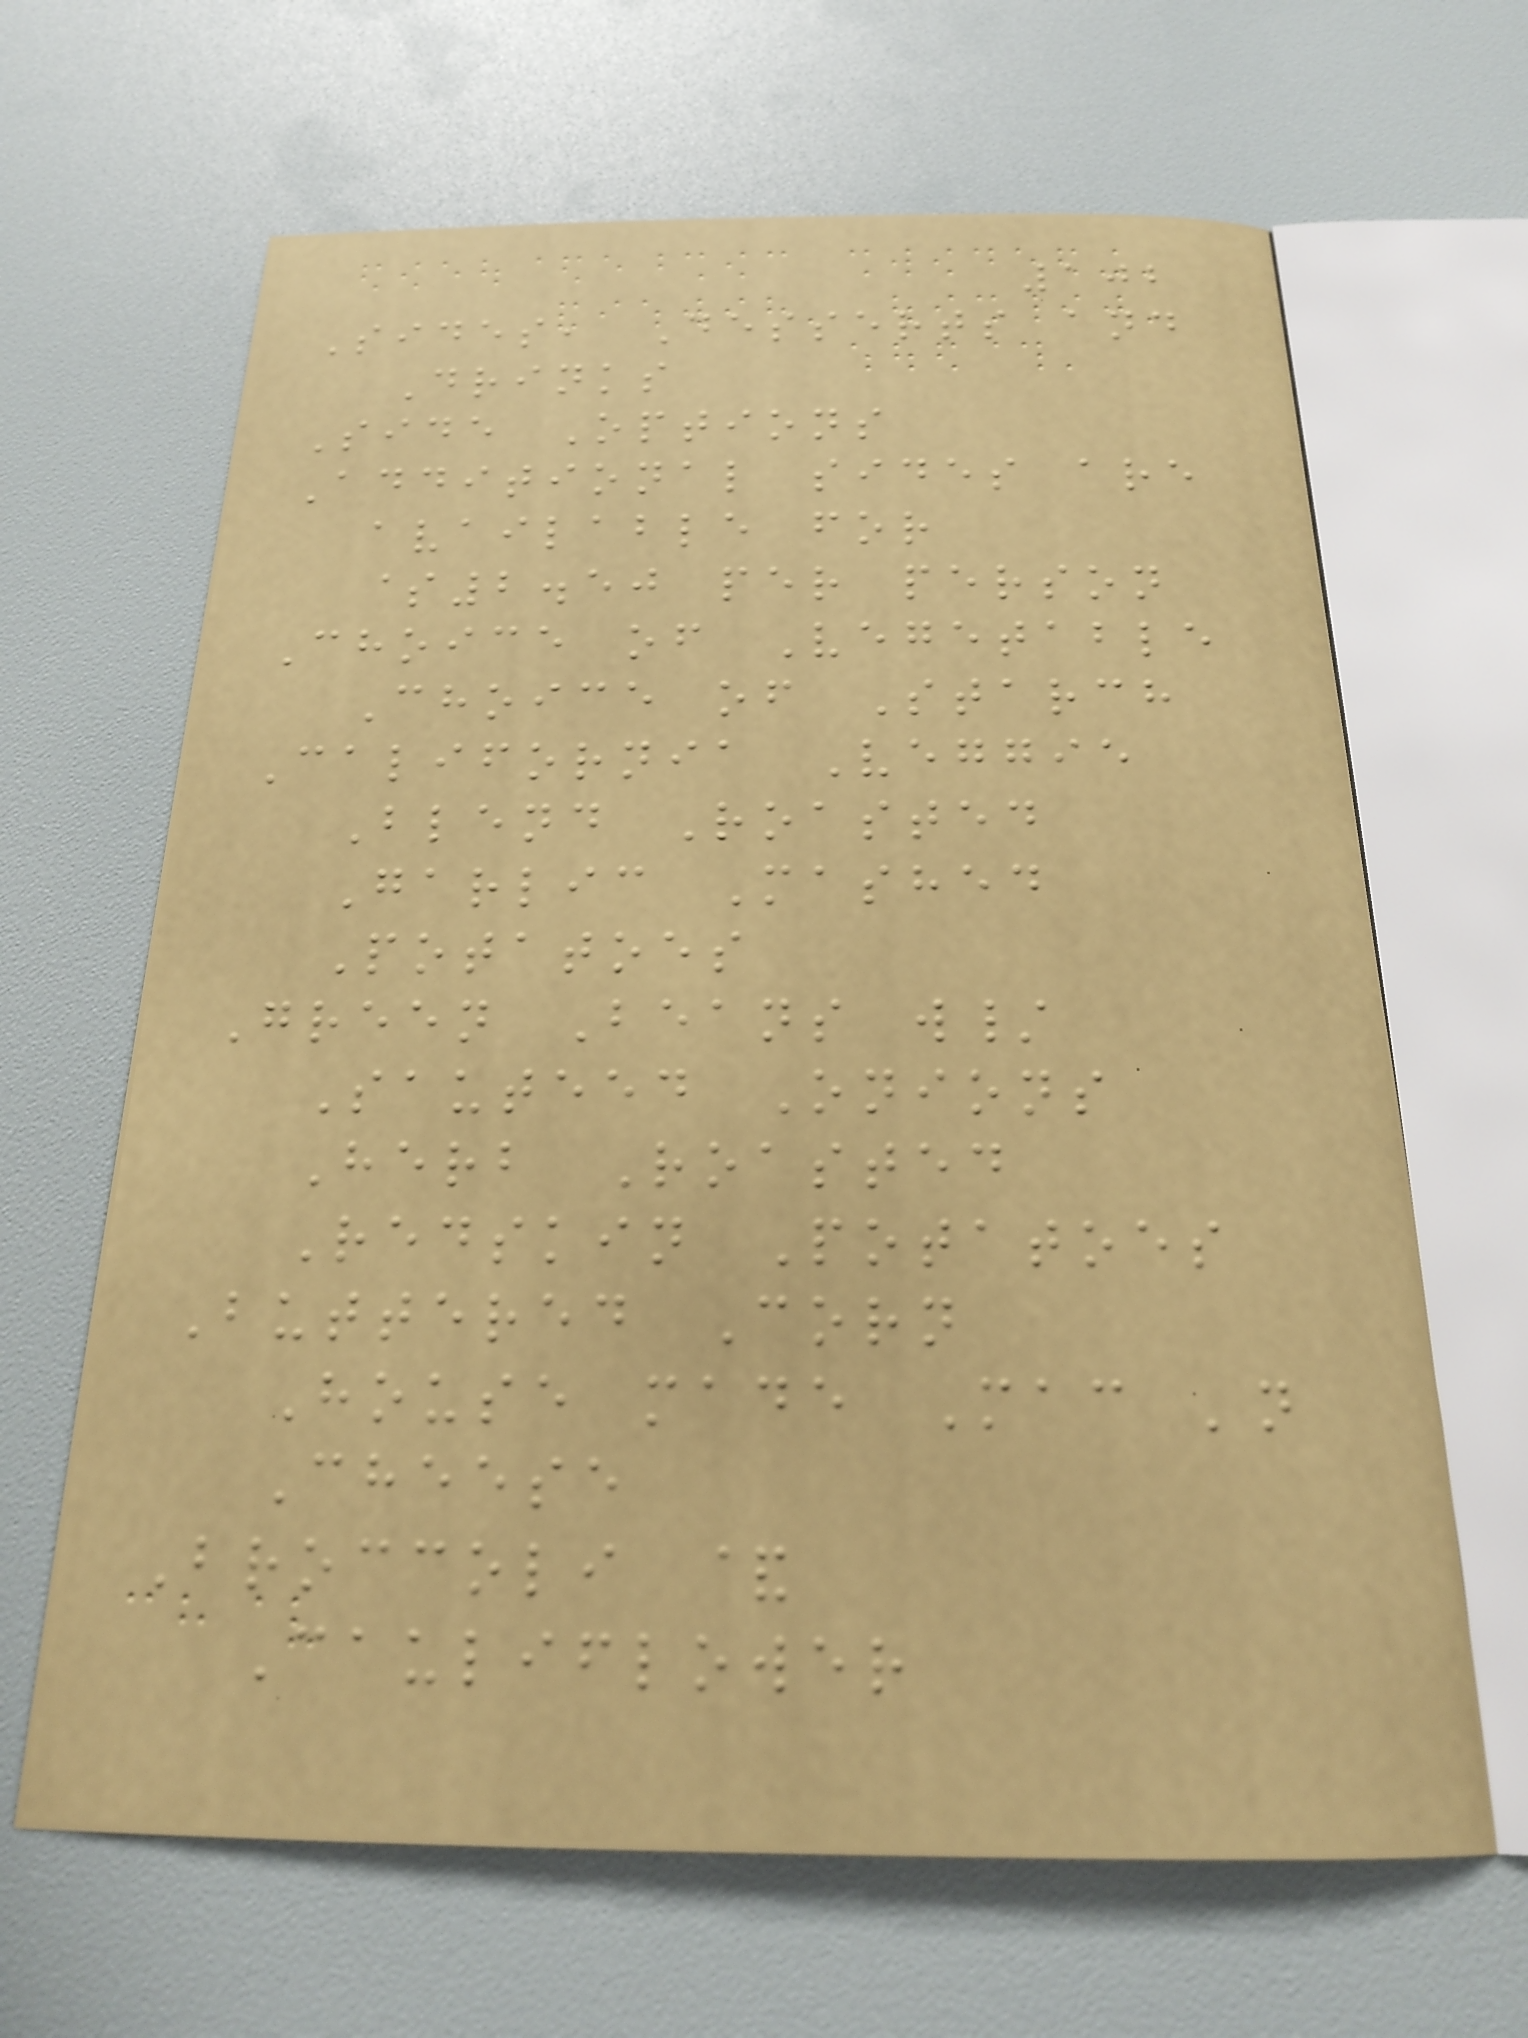102
Sides, Desserts and
Drinks
Side Options
Additional sides are
available for
$2.50 per person
Choice of Vegetable
Choice of Starch
California Veggie
Blend Roasted
Garlic Mashed
Potatoes
Green Beans w/
Sauteed Onions
Herb Roasted
Redskin Potatoes
Buttered Corn
House made Mac 'n
Cheese
Broccoli &
Cauliflower
